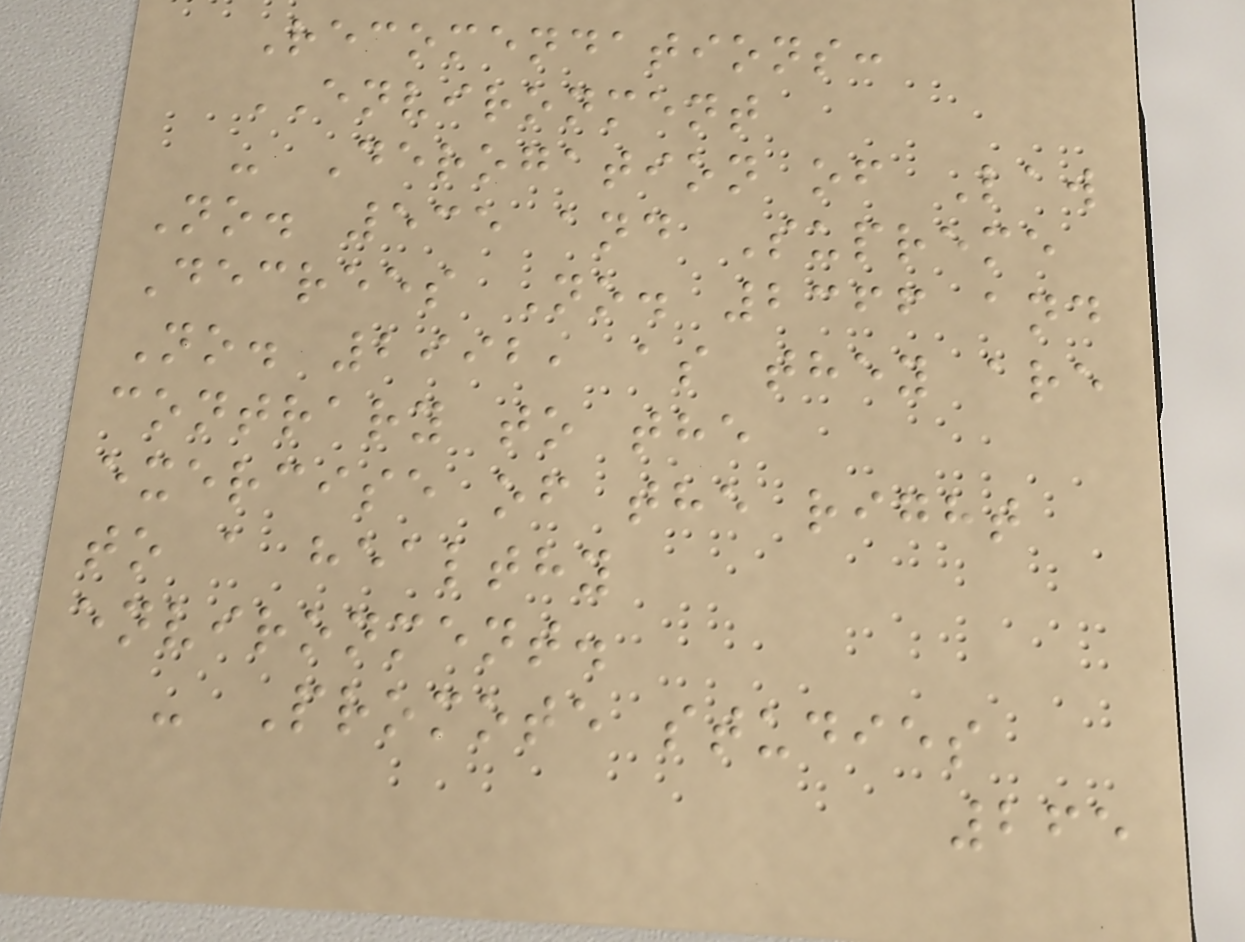Recomendations:
ENVIRONMENT
- Derogation of Law
No. 535 and Supreme
Decrees No. 2366 and
No. 2992, as they are
contrary to the
exercise of the right
to a healthy
environment.
- Promote studies
265
